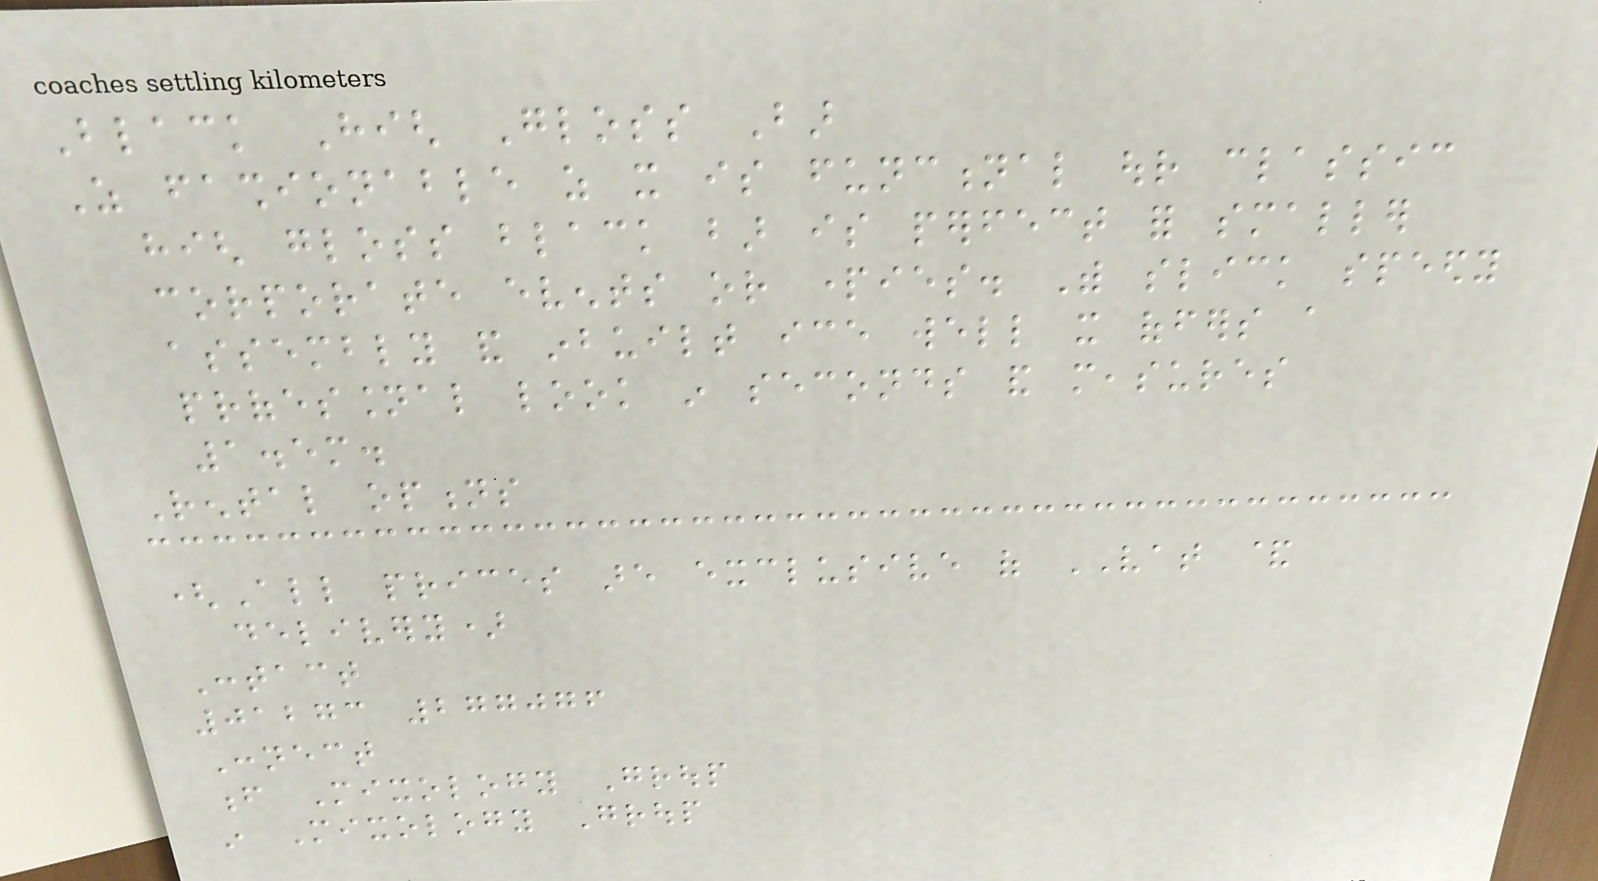Black High Gloss Bar
As fashionable as it is functional our classic
high gloss black bar is perfect for smaller
corporate events or parties. With slick speedy
assembly and inbuilt ice well it offers a
professional look in seconds and measures
1.5m.
Rental options
(All prices are exclusive of VAT &
delivery)
Contact
01273 277076
Connect
f Mixology Group
in Mixology Group
